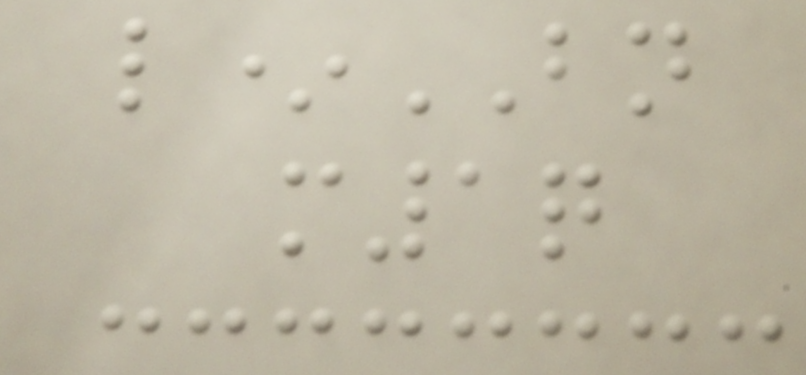l*BN
m1q
